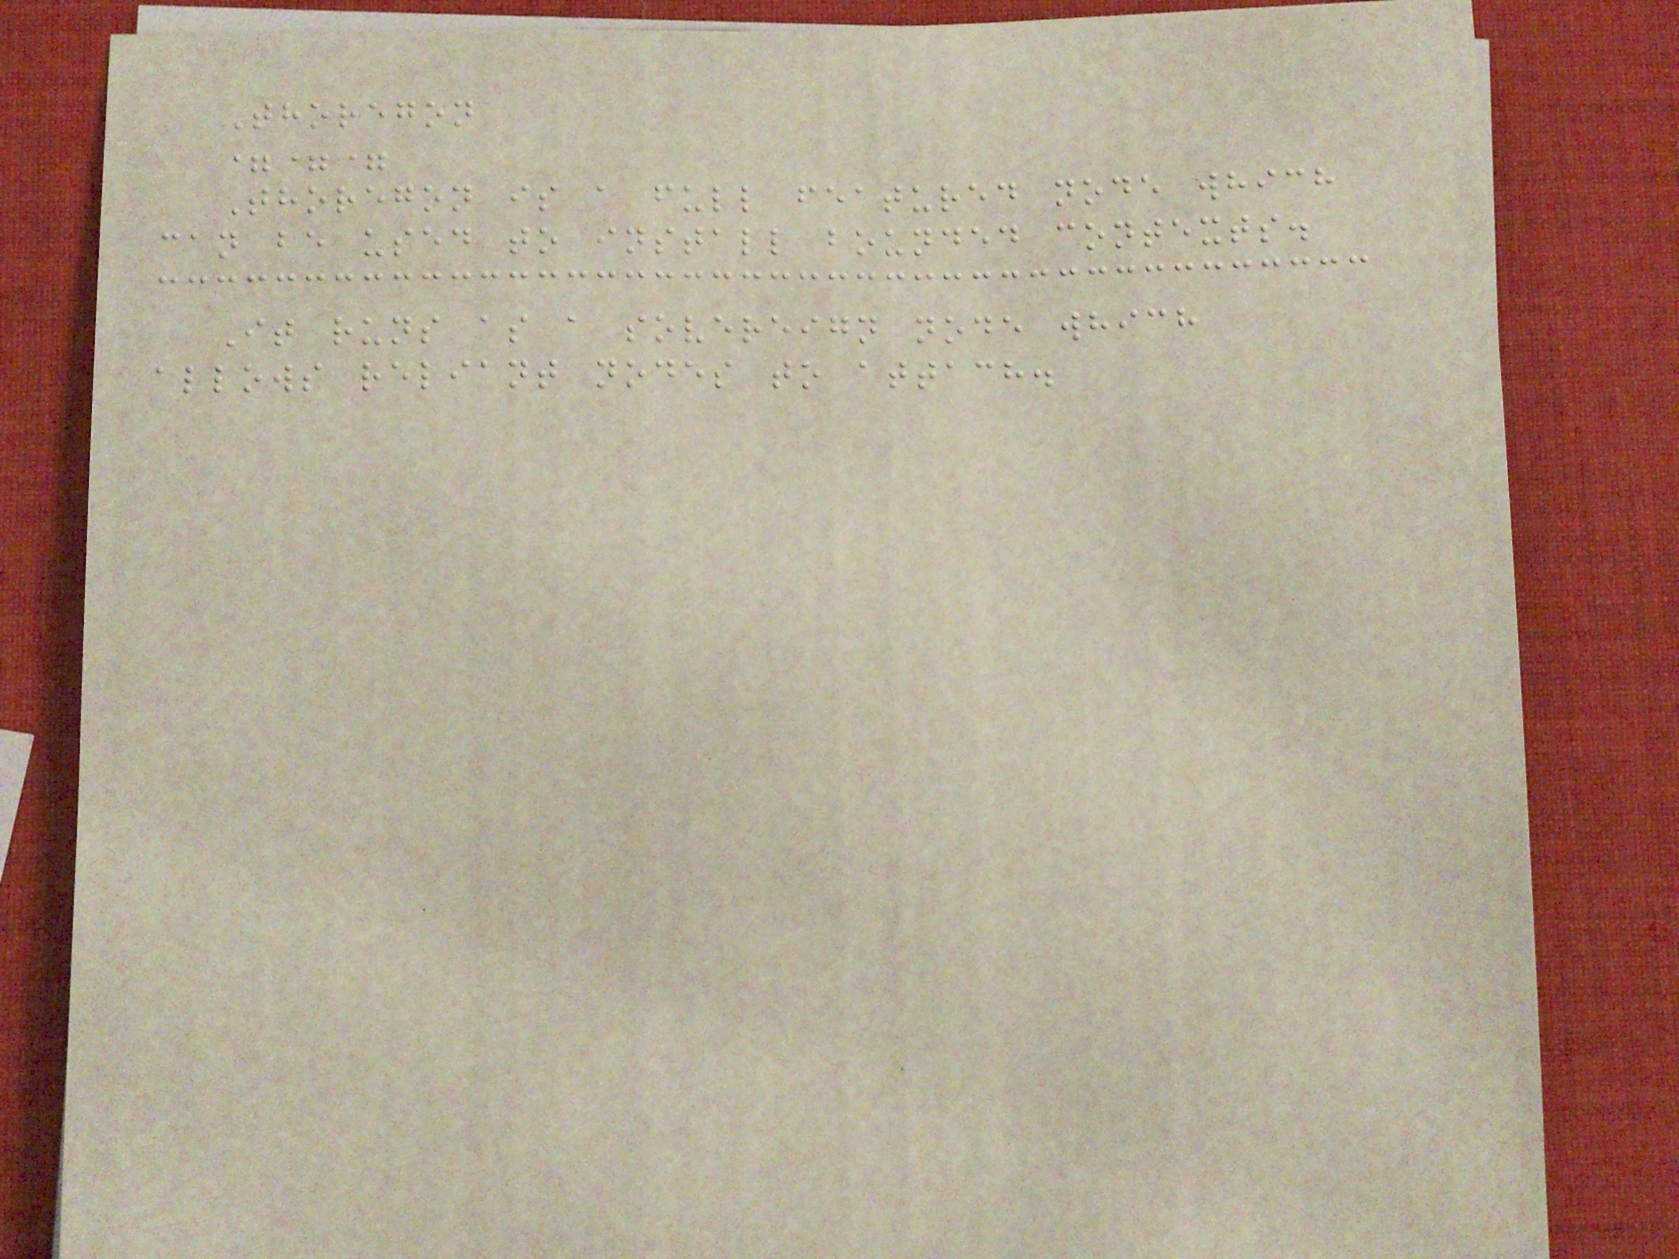Thoregon
===
Thoregon is a full featured node which
can be used to install bounded contexts.
It runs as a sovereign node which
allows reliant nodes to attach.
